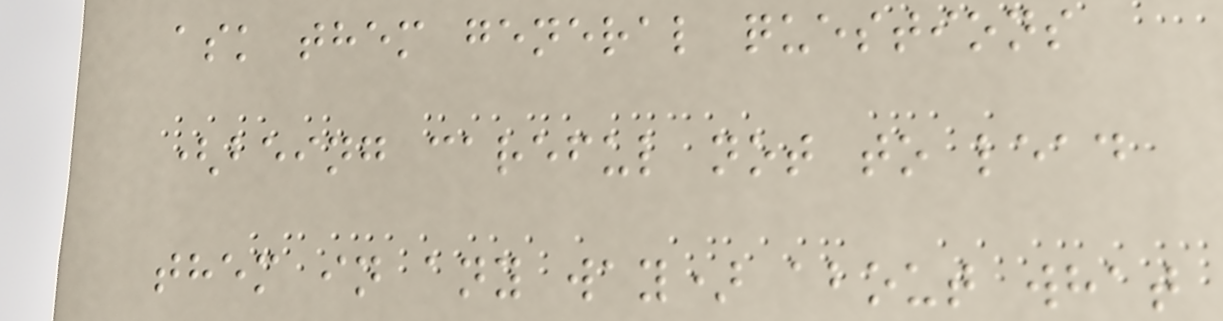ask them general questions
(being careful not to lead
them in any way) about what
